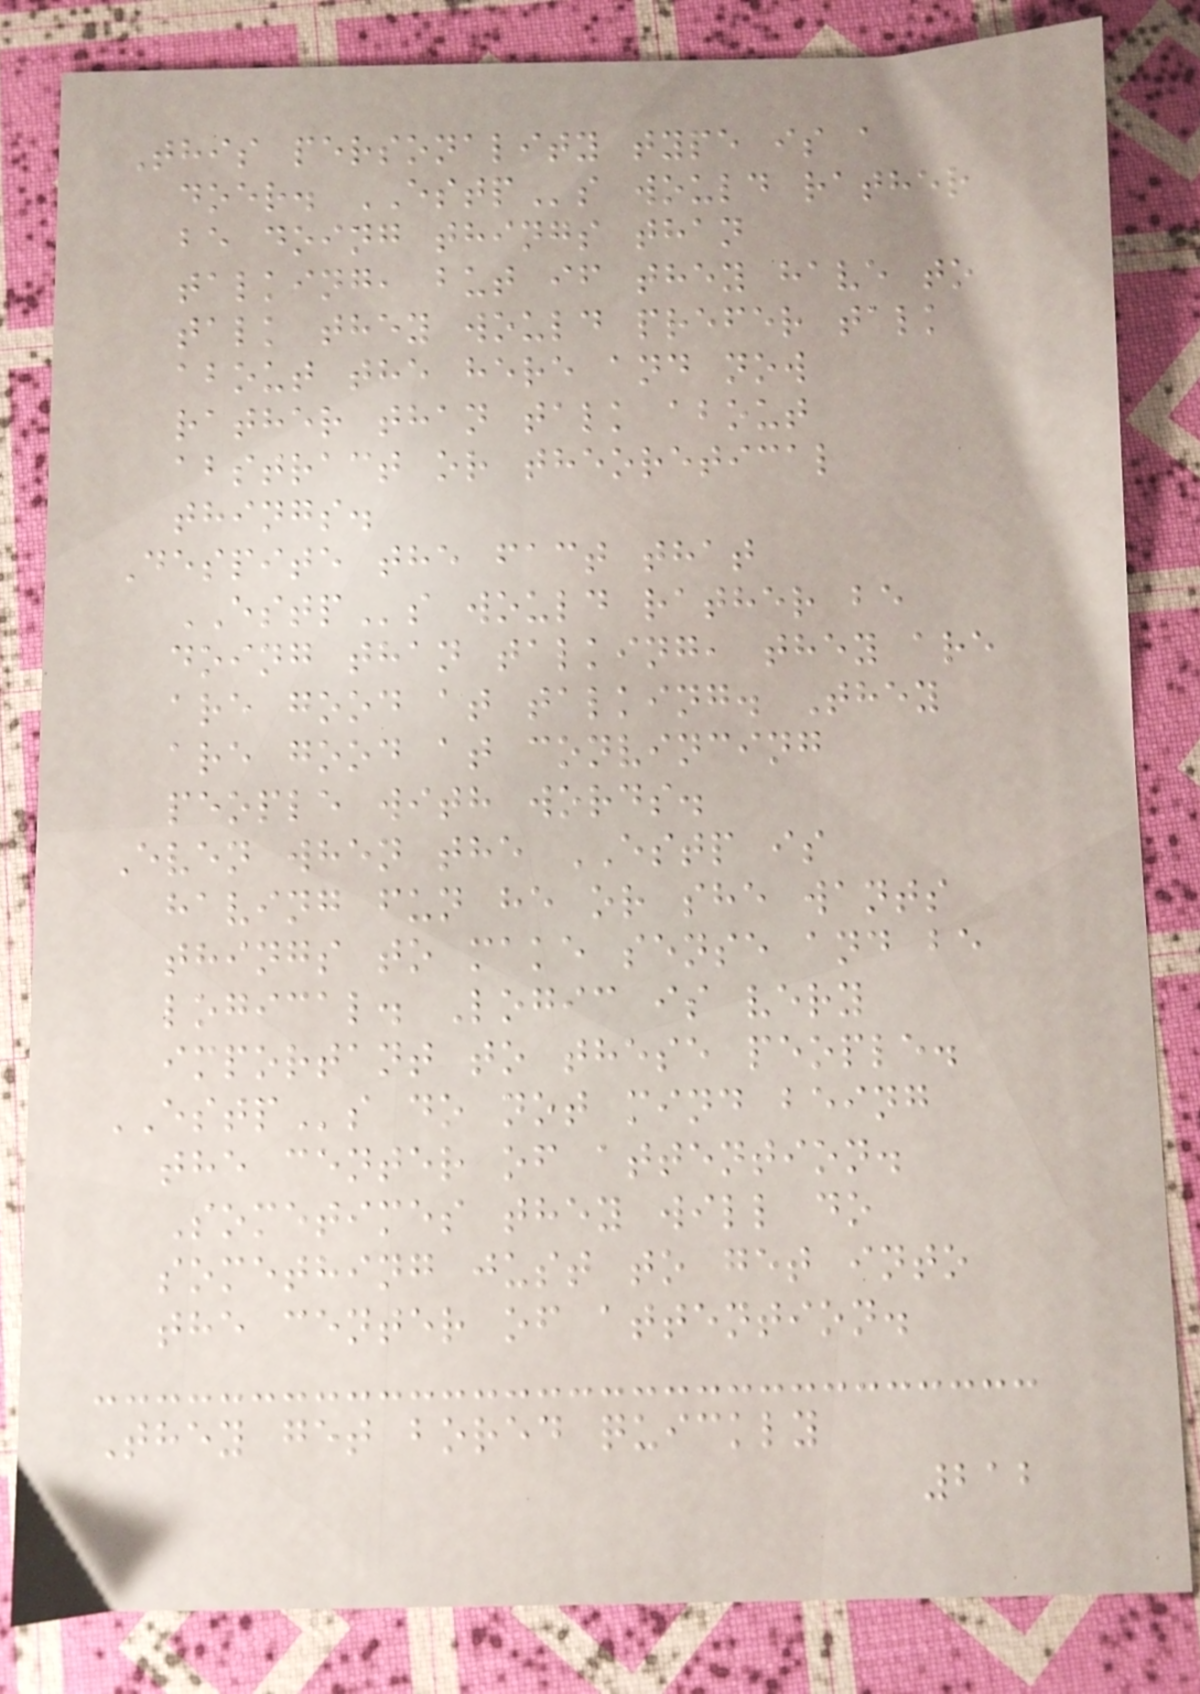This personality type is a
doer. ESTPs would rather
be doing things than
talking, but if they have to
talk they would prefer talk
about the here and now
rather than talk about
abstract or theoretical
things.
Despite the fact that
ESTPs would rather be
doing than talking, they are
are good at talking. They
are good at convincing
people with words.
Even when the ESTP is
having fun he or she wants
things to make sense and be
logical. Logic is very
important to these people.
ESTPs do not mind being
the center of attention.
Sometimes they will do
something just to get into
the center of attention.
They get bored quickly
212
